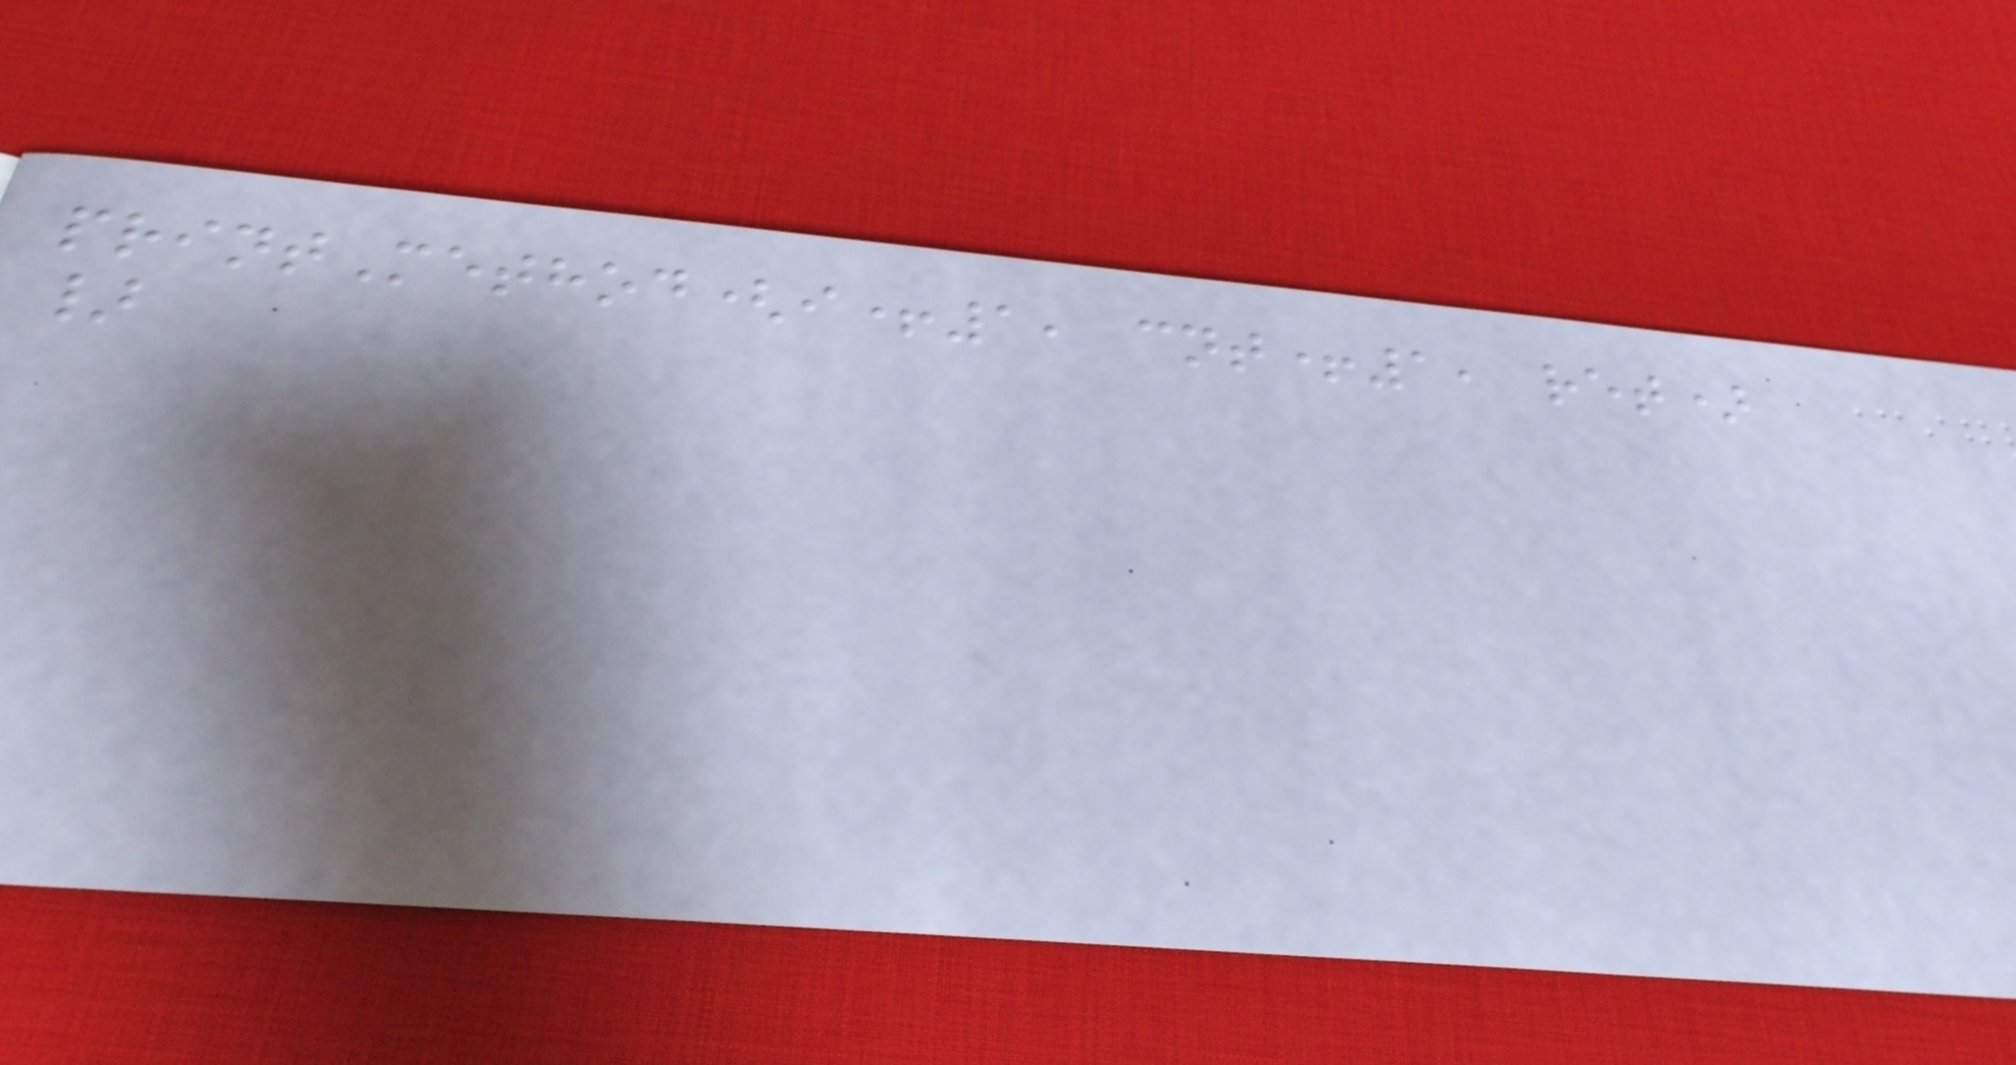printMethod(i+1, cnt+1, ret)
}
